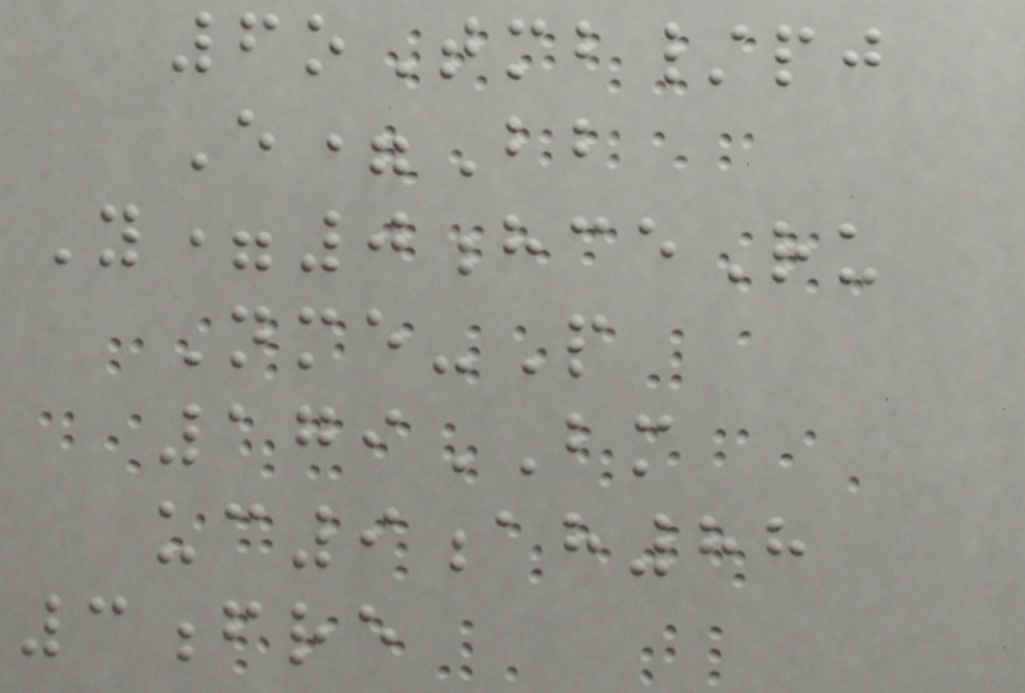6oTmb/pj
E=Bb
Y=0hceRu
Nme-P
179BM
uc9ah88
3fre
